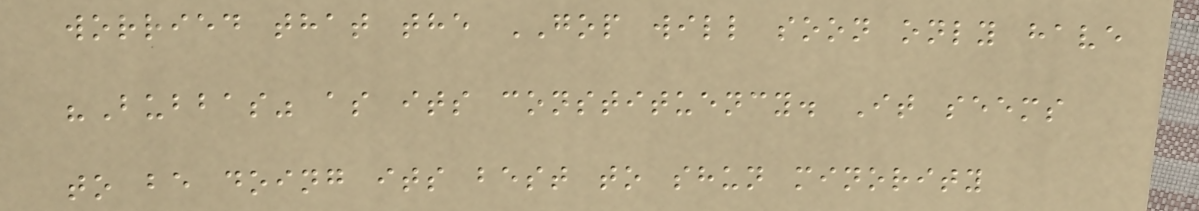worried that the GOP will soon only have
"Bubbas" as its constituency. It seems
to be doing its best to shun minority
